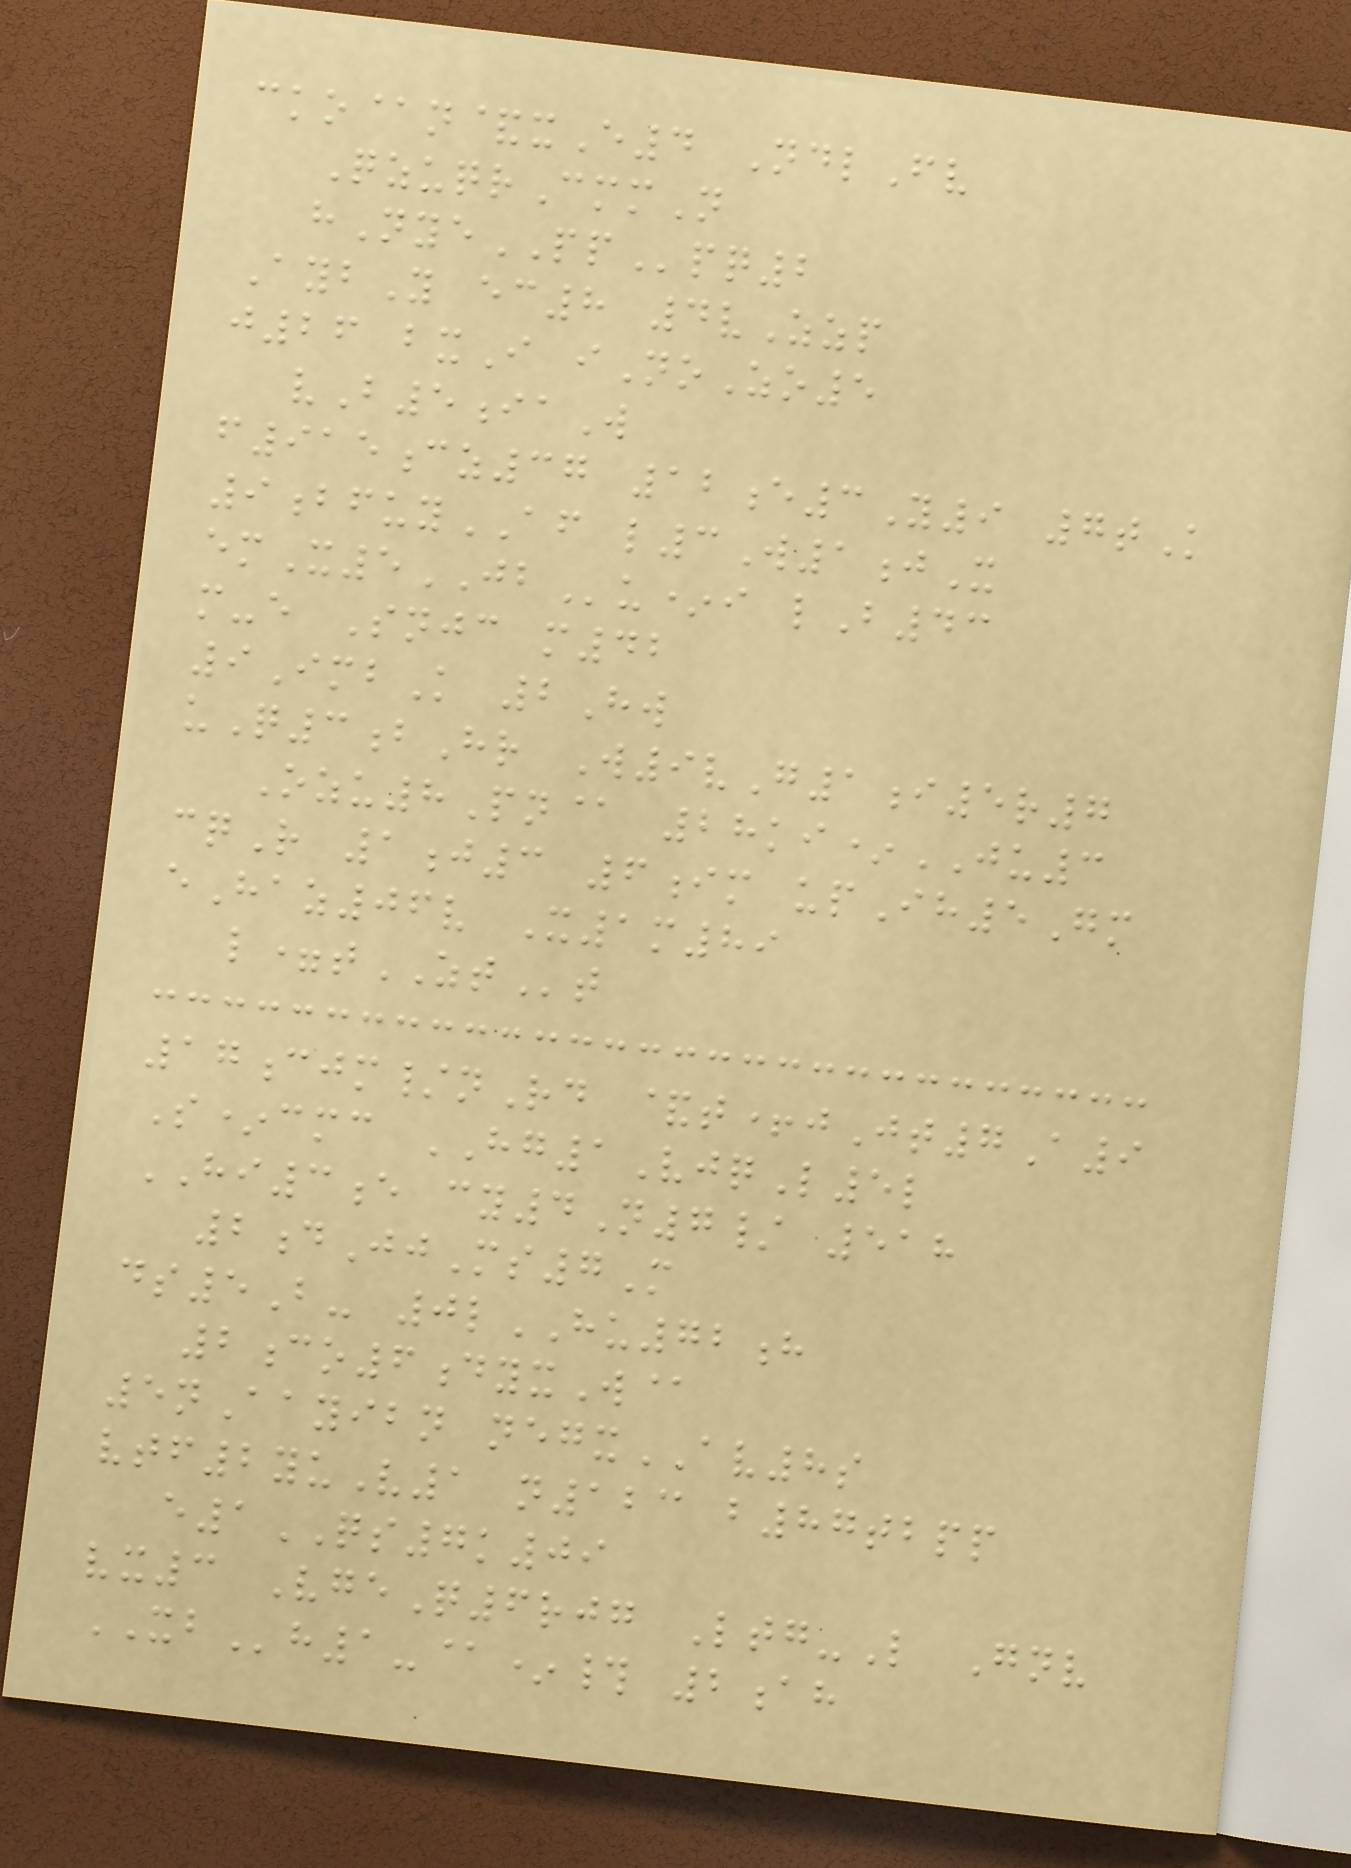cko@n&xE4 NdlFv
QzuqrCmmN
hNyePPpq2
AybY ec8 4vZzp
j26 bxI iNoZo5
vB5iaW
f915cz37 12e3Y9 7tK
9bfuyAF l3W1jX
emX5JBu*i lB43
m-e Snjc m42
9ImbK 2Hw
uQ3bHr W9vG1i5r7
Ozu8Pn@ 28ki*JU3
cqR 1j3 6im upIh5Gm
eHaz06v X1m89
l=tZTt
17cjm/nRd &t+jJt7A9
S*cmc HG1VjqL5l
HI3e cy4N7/ 518
2dJjMs7M
ds5B- 0lHU72h
2co6dyxW@
5nAayibn negxAV8s
vtf2yuV1 n123 b87tbpp
e1QS7k09
vx3 VgeQ6rjg Ltg-L Gnv
XBh1-@*# 2ah
